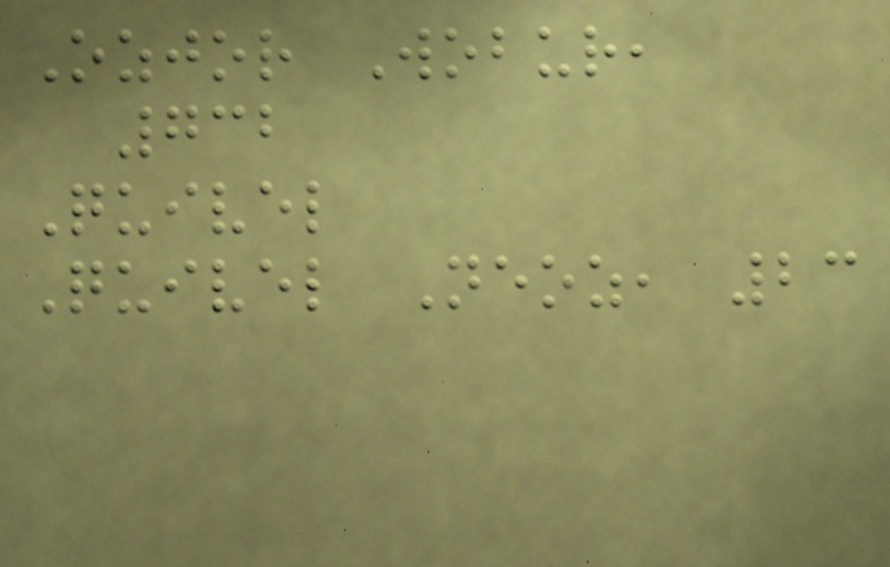Ozjor Wobur,
732
Quivel
Quivel Neoz, 23
